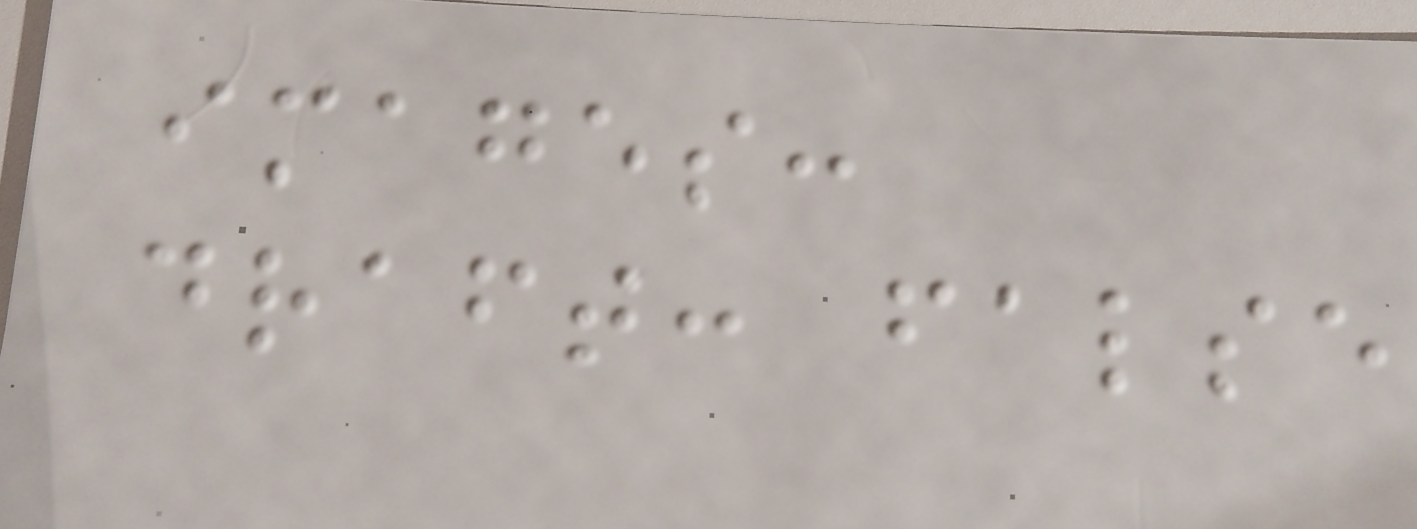images:
draft: false
